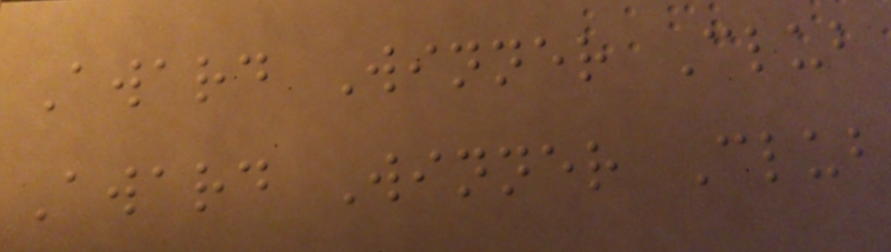Award Winner Club
Award Winner Club
